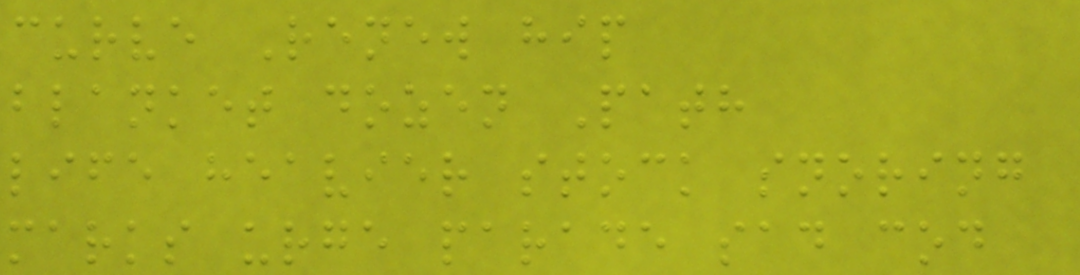curve Renew hip
blanket dozen Path
life heavier stock snoring
marks urge parade sad cod
